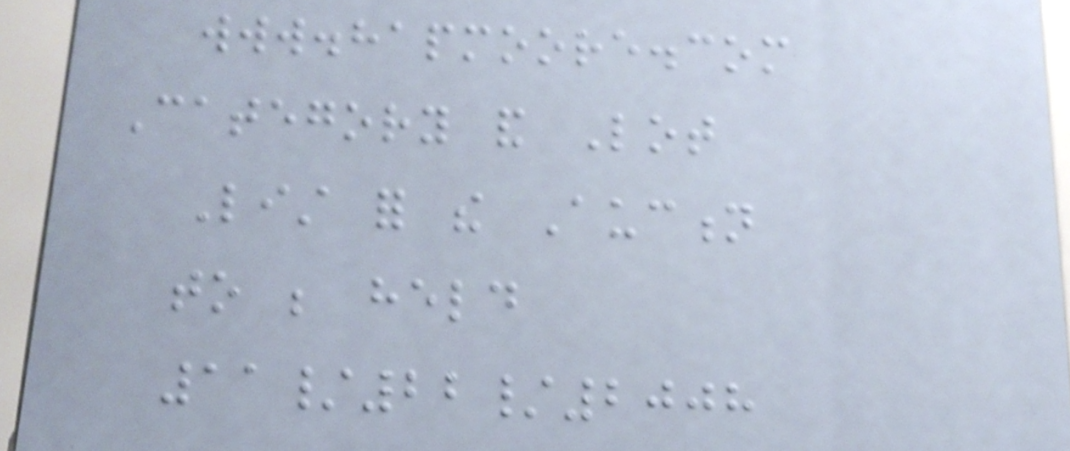www.hapmoore.com
Category and Lot
List for the Auction
to be held
11/22/2008
